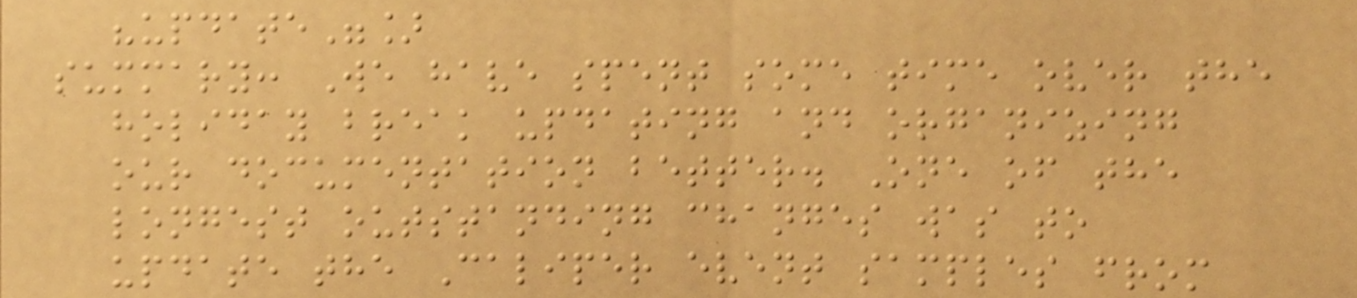"update"]
summary: We have spent some time over the
holiday break updating and organizing
our documentation better. One of the
longest outstanding changes was to
update the Caliper event samples from
